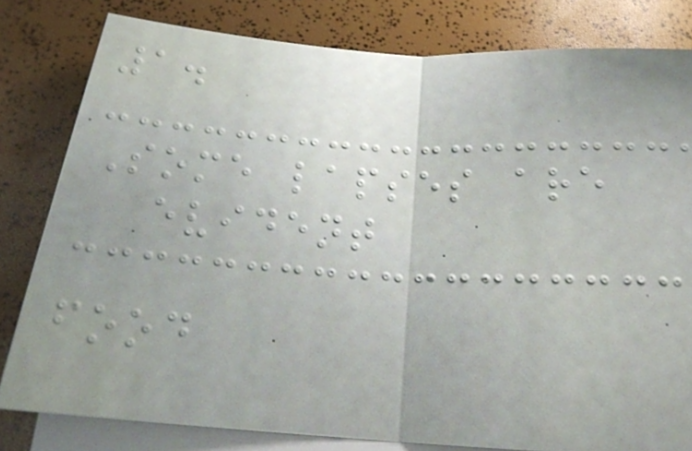1.
Some lapses are
evident
food
